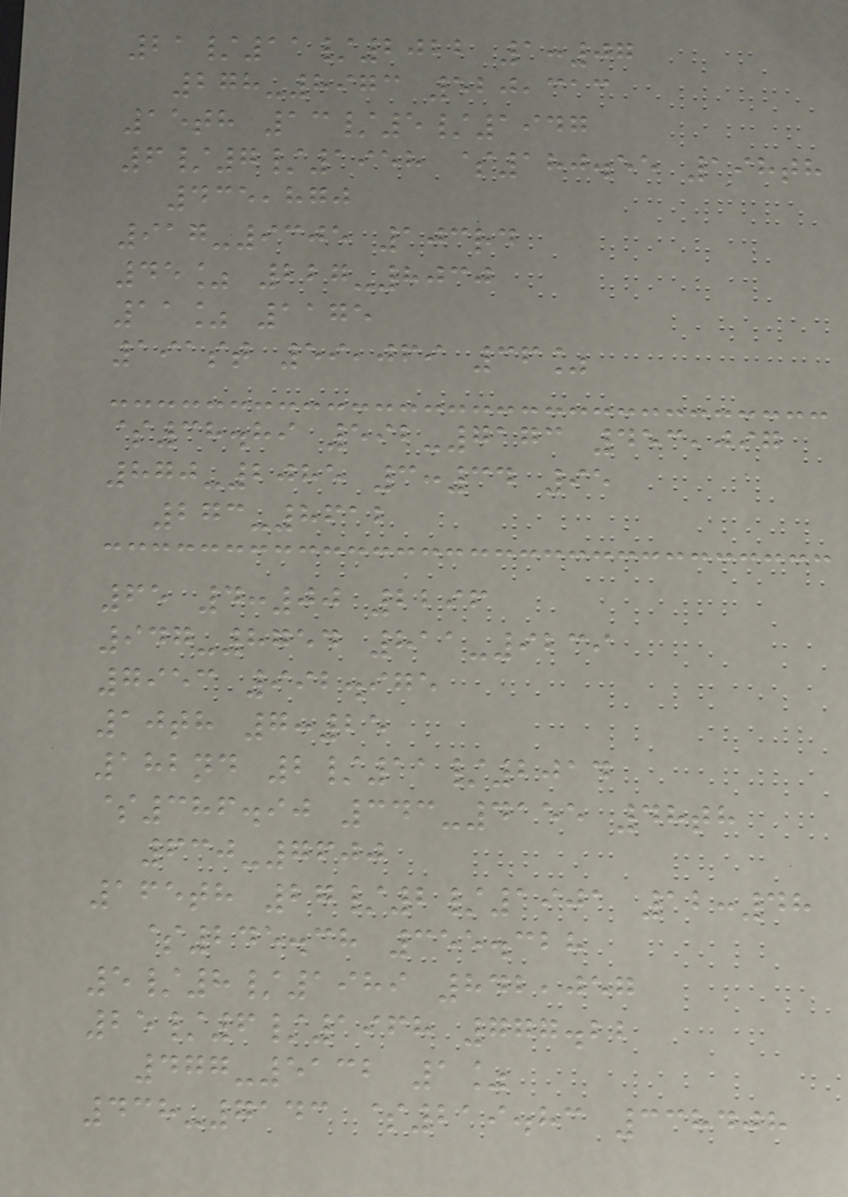21/11/2022 1:07
278-8973 520,313
15th 13/5/1947
6/7/1958 $180.55 198th
435,870
917-9305 103rd
45% 227-8030
11% 1175
191st 59,069 36%
$38.89 592-7173 453,097
870-2085 3:34 95
273-8612
65 4:00 2296
947-8754 811-9239
7953 992.975
10th 7:25
182nd 2/11/2014
$386.90 343-4155 48th
630-7600
165th 27/2/1901 12:48
$245.38 355.328
5/8/1989 842,057
25/6/1968 777.22
477-5132 1%
438-7143 $219.83 338408
